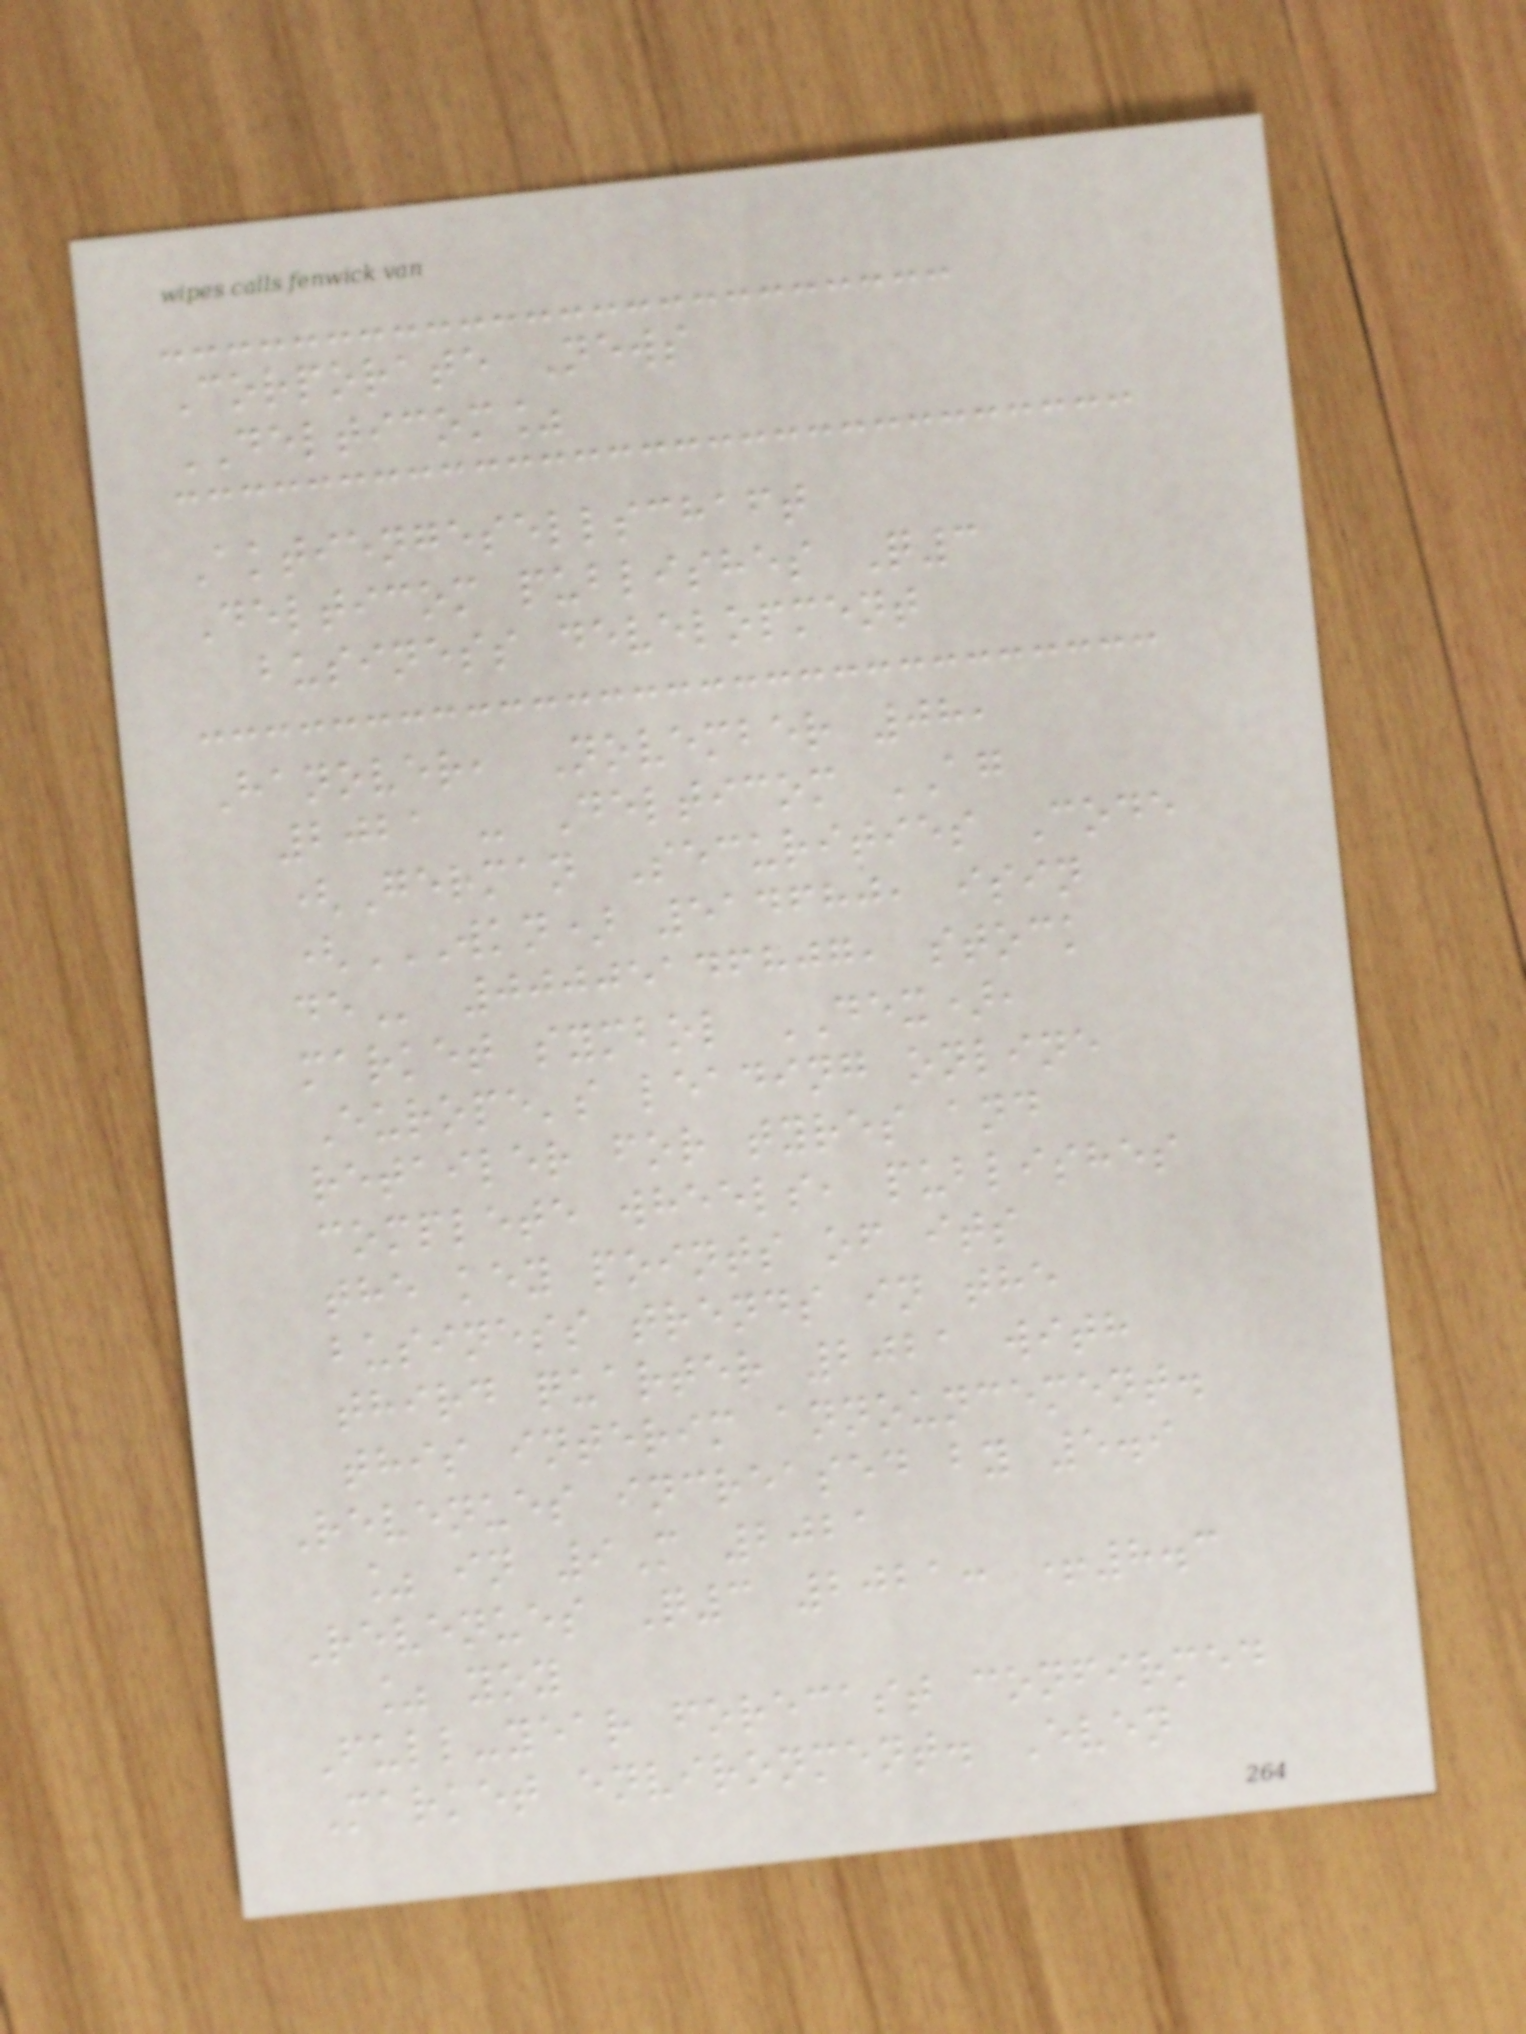Corporate News
DELTICOM%
Aktiengesellschaft
Delticom publishes Q3
business development
Hanover, November 08,
2021 - Delticom AG
(German Securities Code
(WKN) 514680, ISIN
DE 00005146807, stock
market symbol DEX),
Europe's leading online
retailer for tyres and
complete wheels, publishes
the key points of its
business trends in the
third quarter 2021 with
this interim announcement.
Revenues increased by 5.9
% in 9M 2021
Revenues Q3 2021: +8.3
% yoy
Full-year forecast confirmed
Market environment. Even
